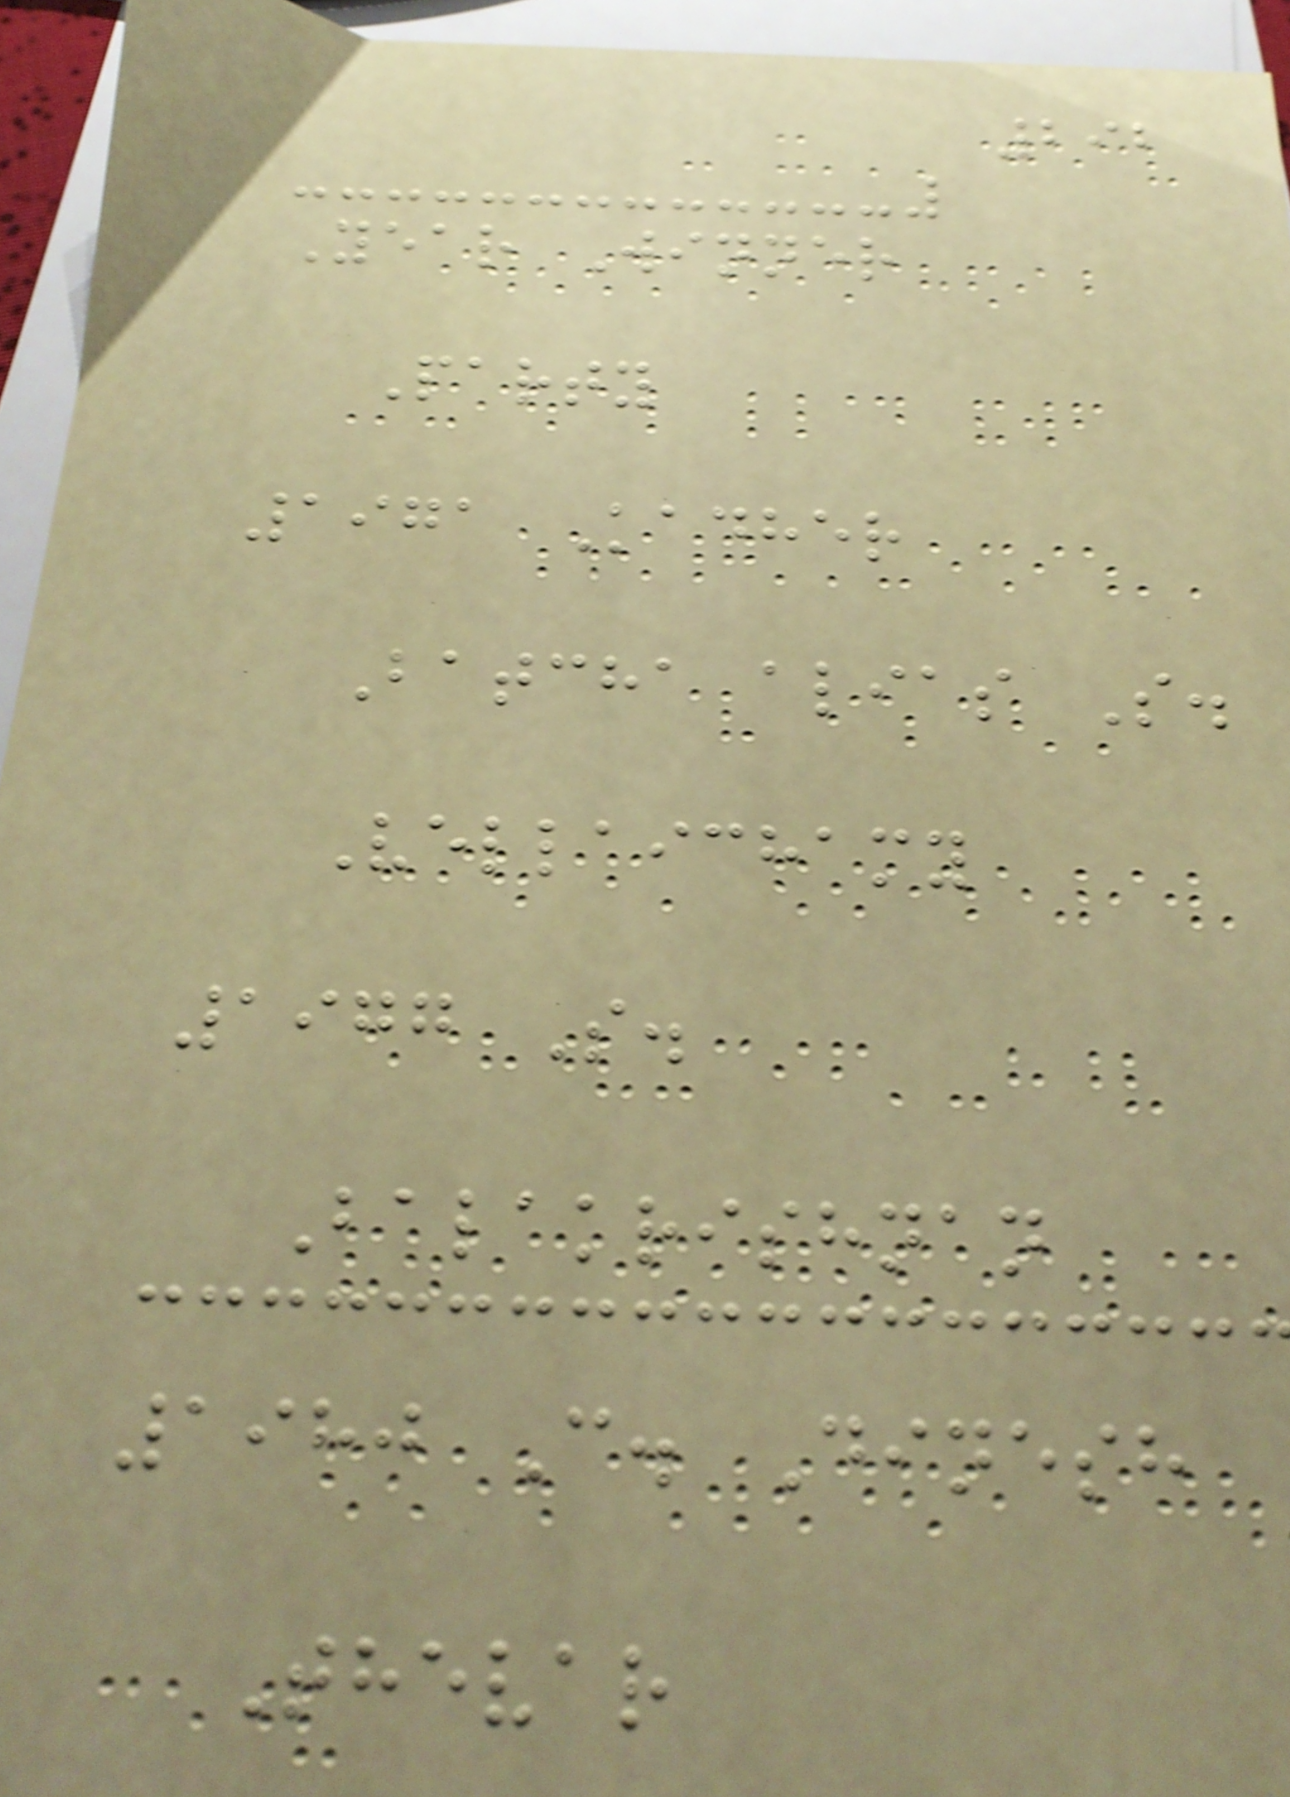292
Year Winner
Party
1971 Kadher
Batcha alias S.
Vellaichamy
1977 S.
Balakrishnan
1980 C. Dinesh
Thevar
